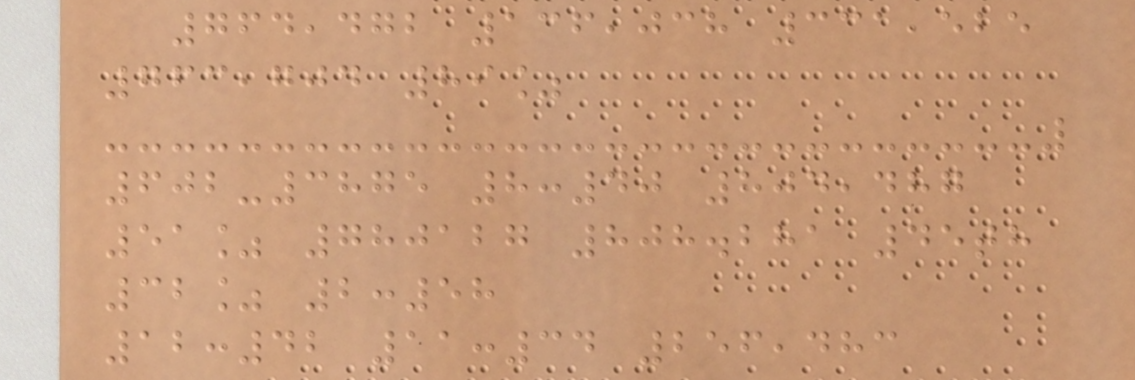764,472 136,038 331,525
763,704 89%
602-3875 8:40 804,487
51% 780127 808.281 45th
32% 2:58
12:42 11:34 256,483
